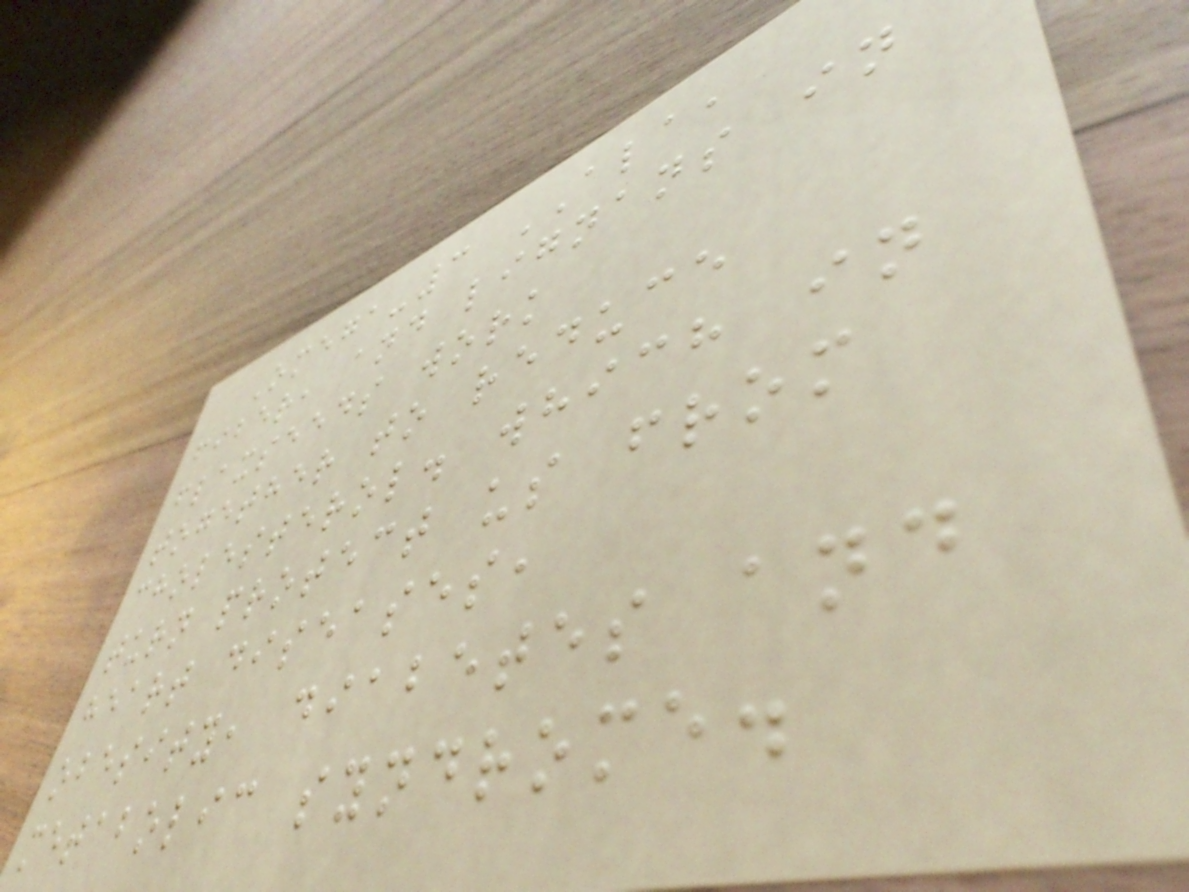Omega-3 ALA,
fiber, and lignans in
flaxseeds work
together to reduce
cholesterol. which in
turn protect us from
heart diseases,
obesity, diabetes and
metabolic syndrome.
